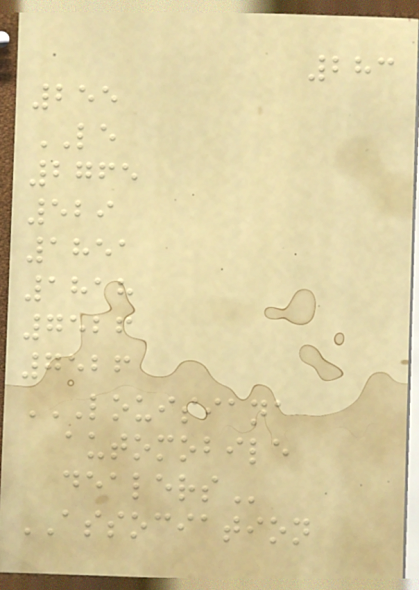283
255
LE
2765
529
1851
1818
7526
7526
LOUISIANA
AUTOMOBILE
DEALERS
ASSOCIATION
